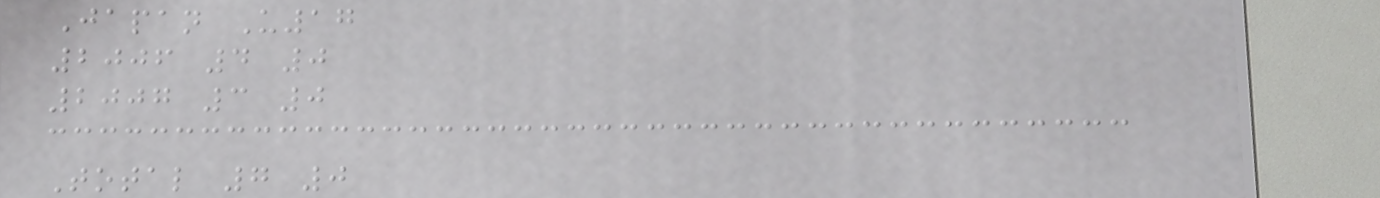Japan U17
2006 4 0
2007 3 0
Total 7 0
